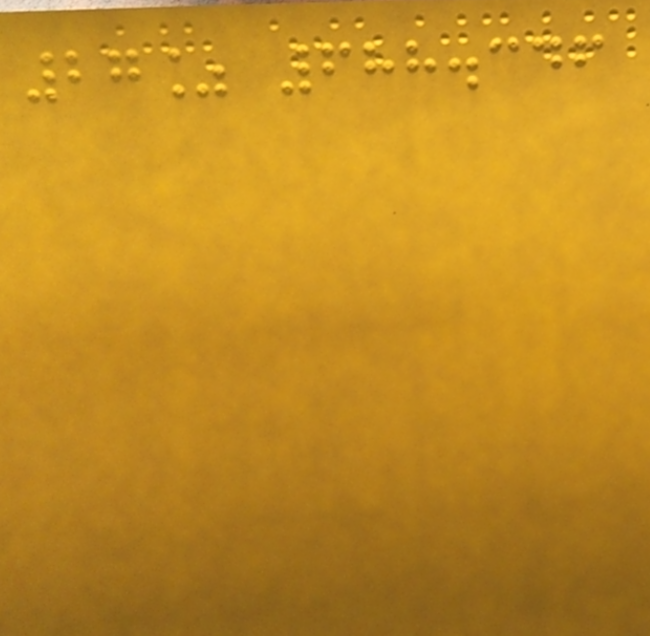27% 688.346
